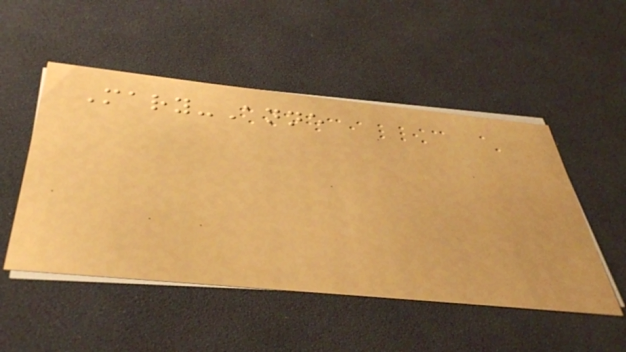Mary-Anne
